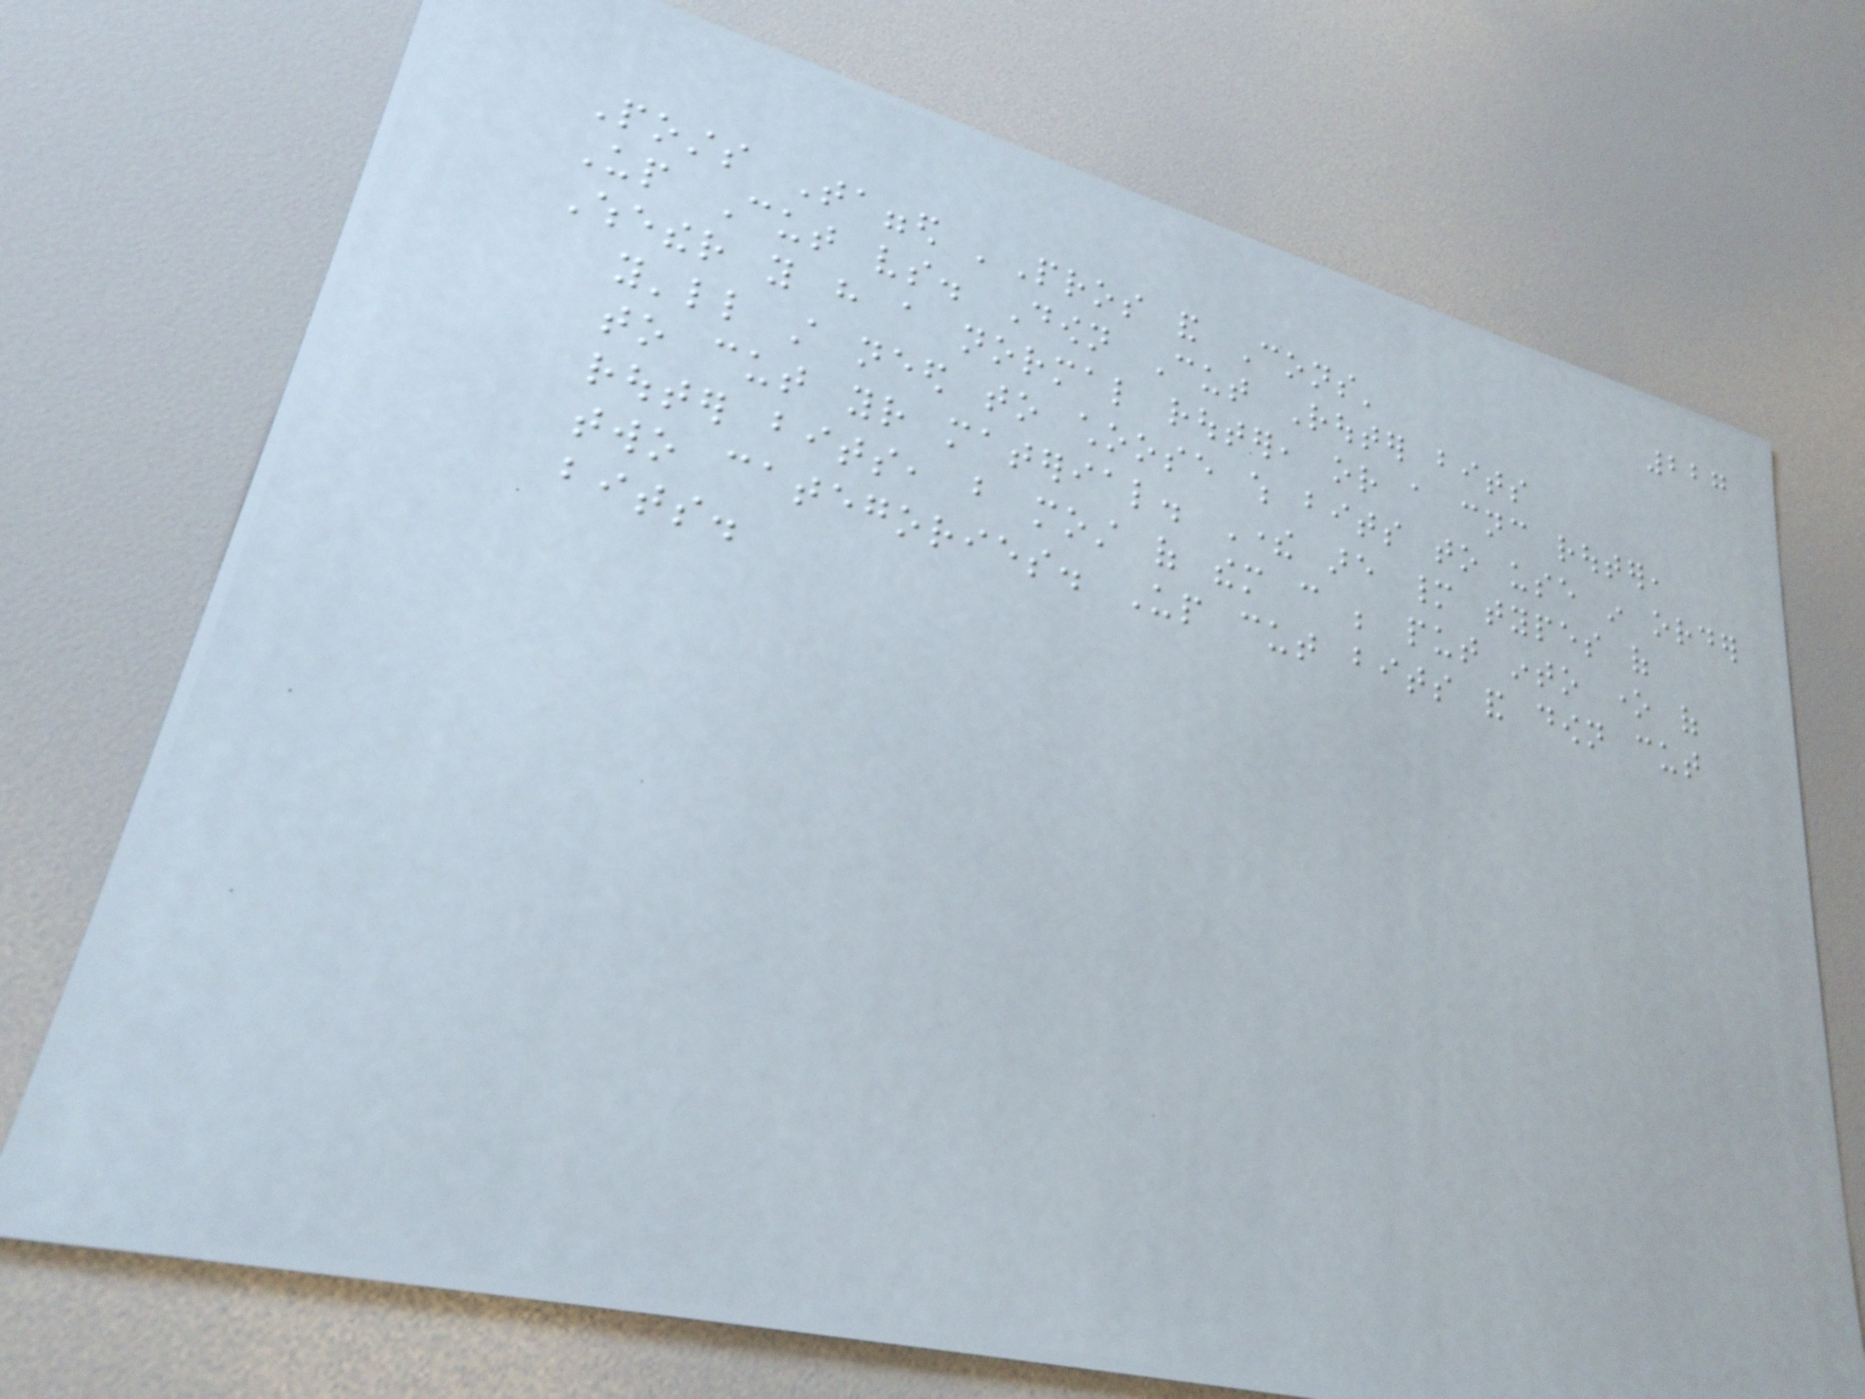227
Posts Tagged 'Pros and Cons'
Up Cut vs. Down Cut Router bits
Whether you have a normal router, or a cnc router,
you'll still need to choose which bits to use in order
to cut your material. There are many types of
router bits, but most of them can be put into one of
two categories. Up cut bits and down cut
bits.
